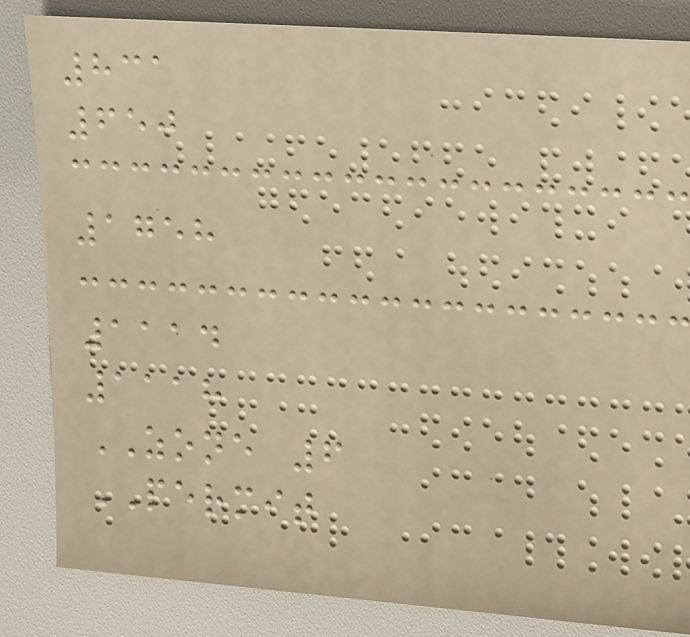831
650
1758
1114
1118
ZONE 6
PERMIT
